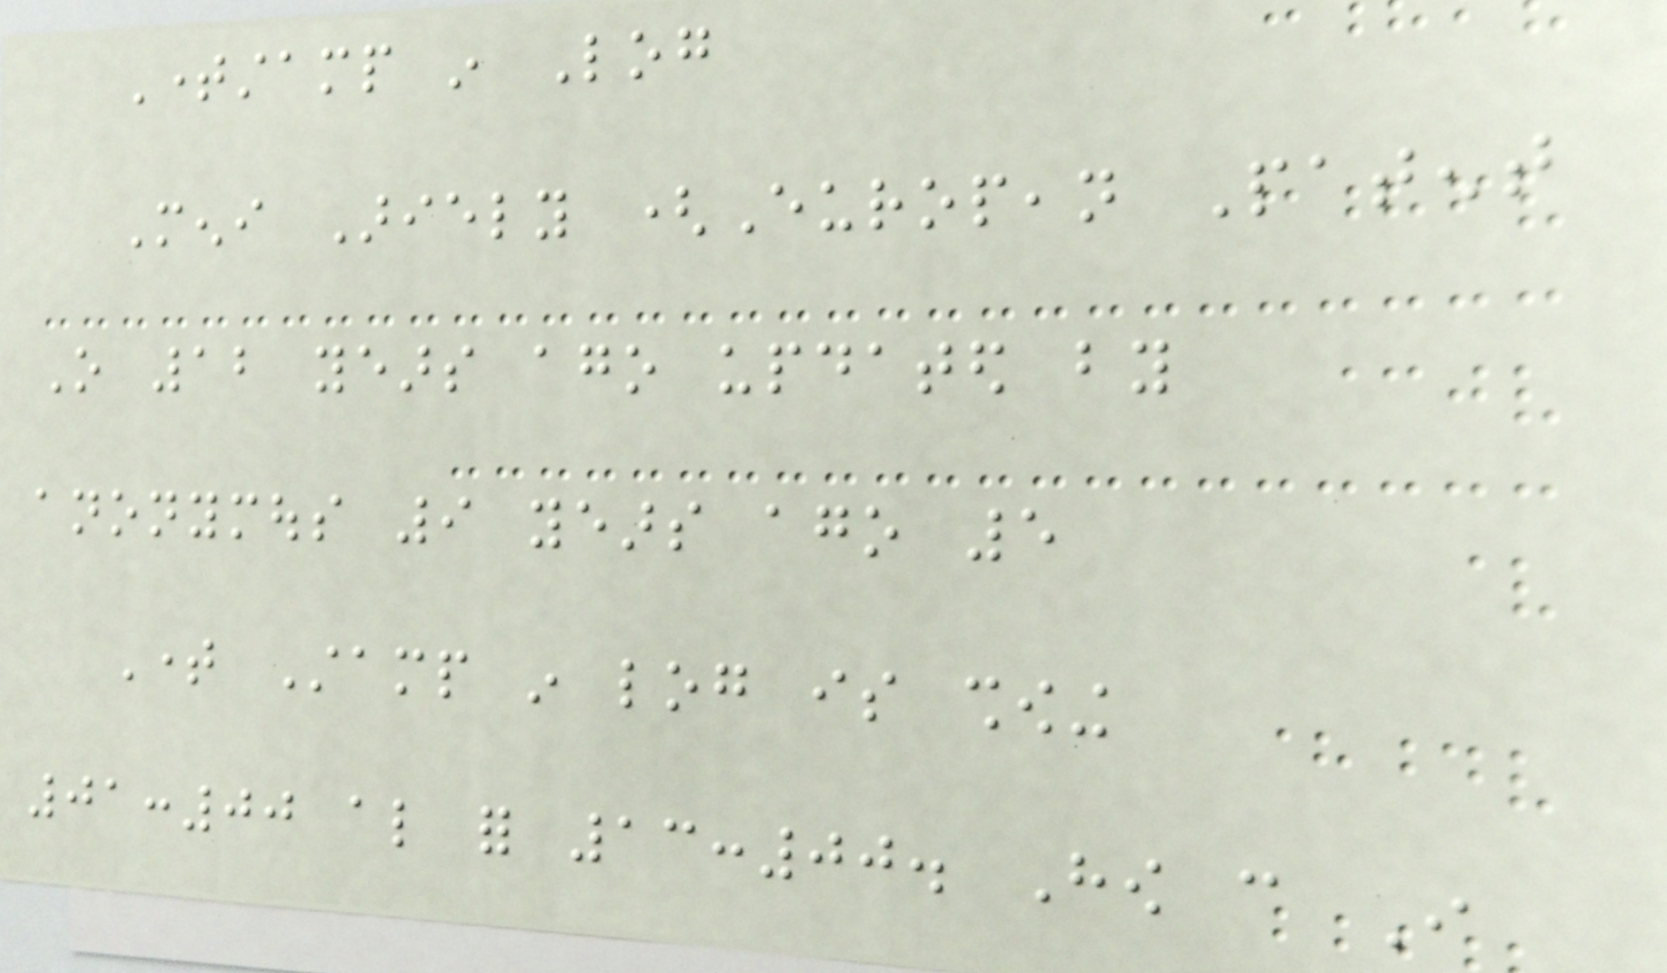Timestamp in Log
Meni Ariely (European Patent
O 12 years ago updated by
anonymous 9 years ago 5
Time Stamp in log is showing
01:00 also for 13:00. How can I
